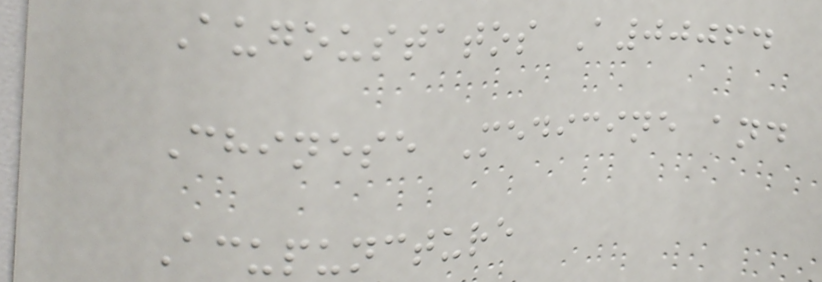Augoustatos A00064
Chinese Medicine and
Acupuncture
